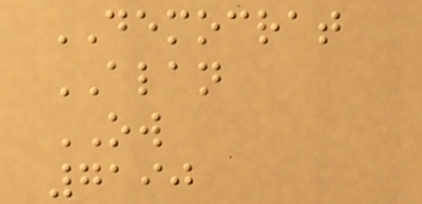DEMOCRAT
ALAN
OW
7190
